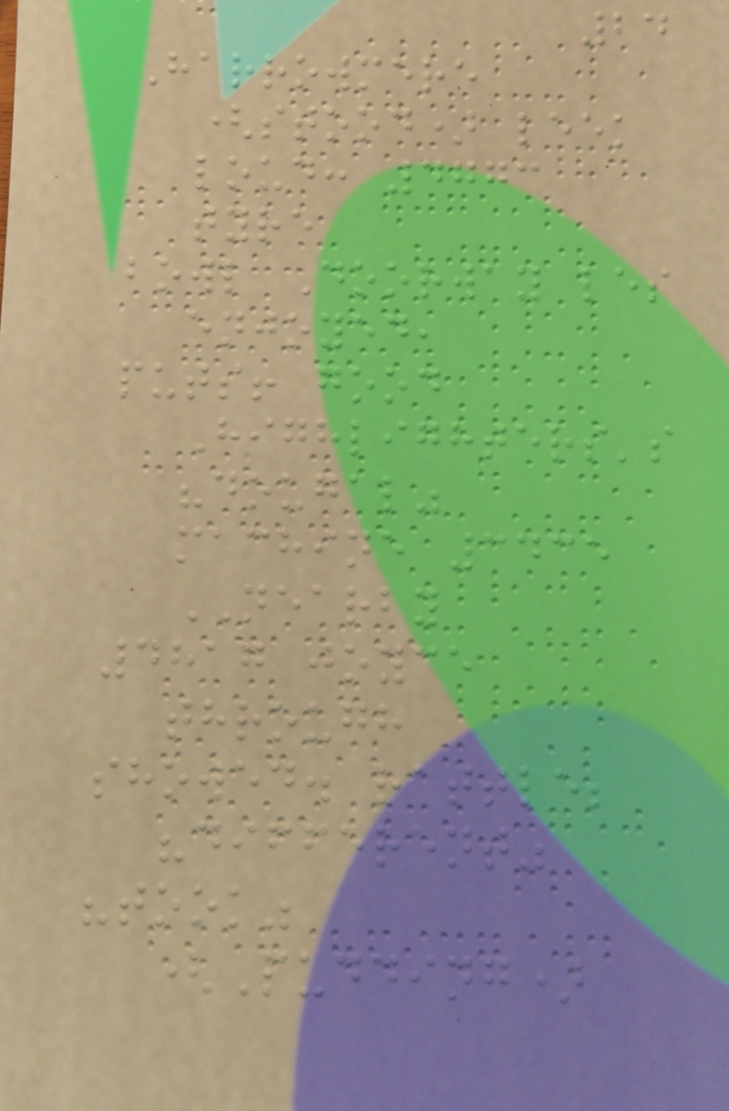24
Harrowmere
(stood) leek
loud: 4773
tyre
bowl Doorway les
enjoyed,
puts! good
Highlighters's
"dougal"
machine 3435
NEARBY
4817 joyce
through
showed. rattle;
"different"
"took"
(Pudding)
